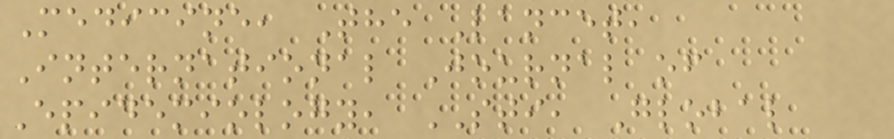Medicine, The Lancet,
International Journal of
Epidemiology, STI, Global
